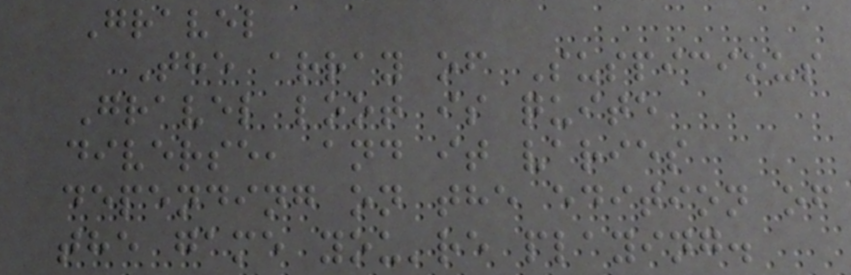Gravel
The array of Suspicious
Gravel loot is quite
diverse, and it varies
depending on the edition of
the game you're playing.
